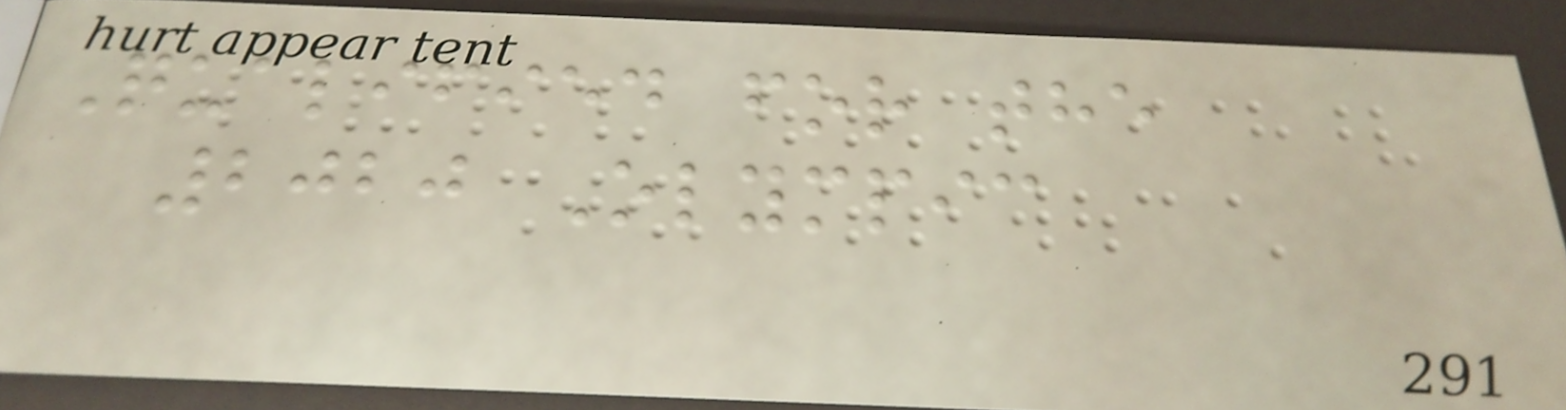Qualified for the
2020 Olympic
